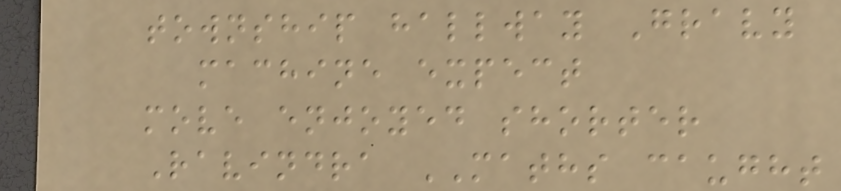township hallway Gravy
machine expect
move enjoyed shorter
Ravindra MATHS caught
